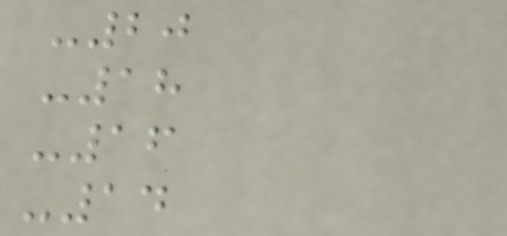-20
-18
-16
-14
